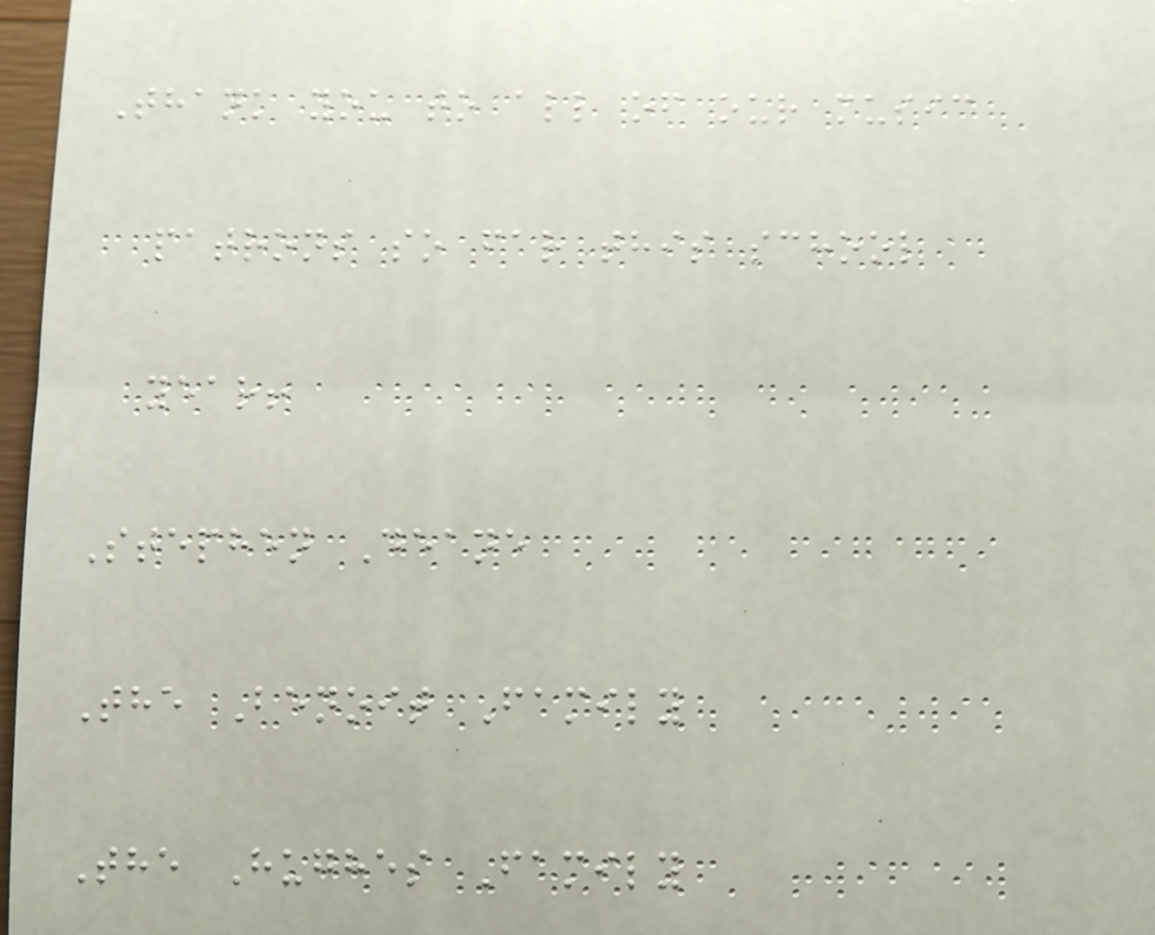Thank you to all of our music
patrons so far this school
year!
Stephen Deane
The Benoit Family
The Hughes Family
